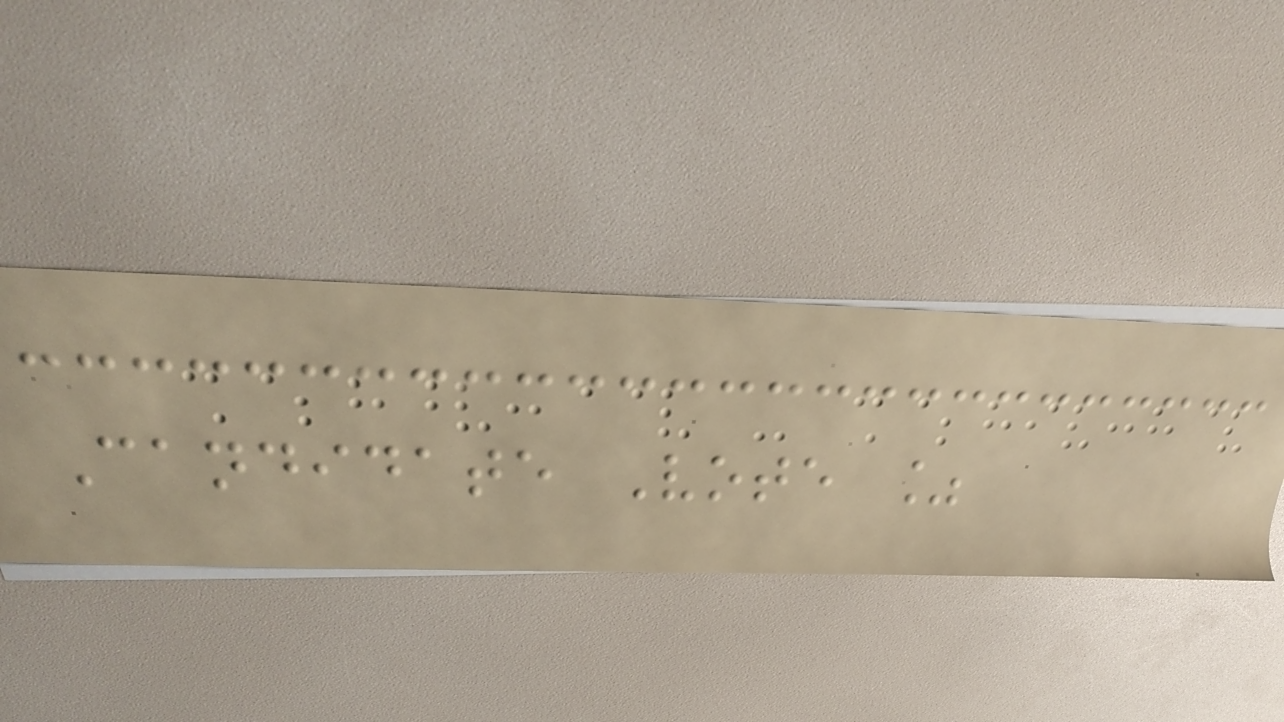Candidate Vote %
